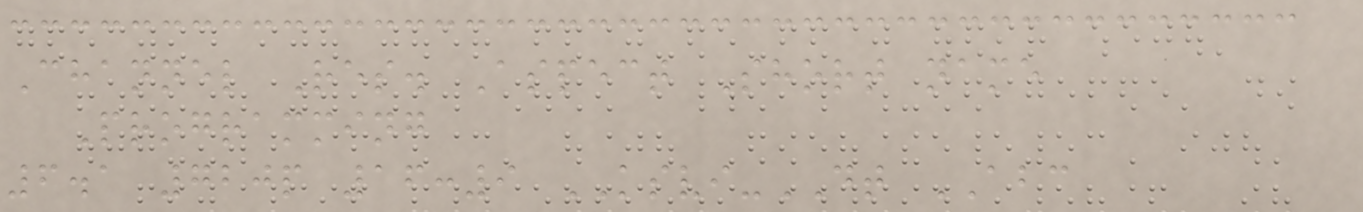Channel Res. Aspect Short name
Programming
6.1 720p 16:9 KSVI-DT ABC
